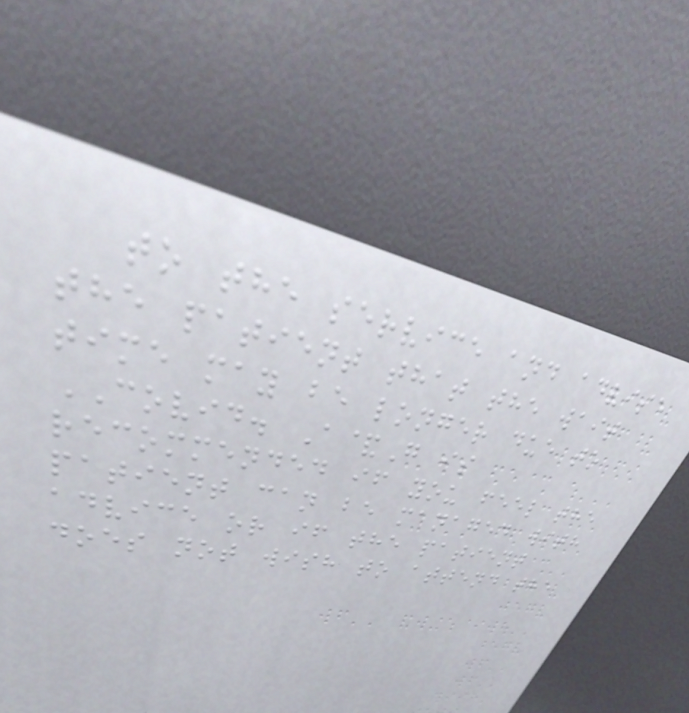to the service and advise
the patient that the wait
time may be longer due to
COVID. A&G is
recommended if you feel the
patient can be managed with
advice or if the patient
does not wish to attend the
